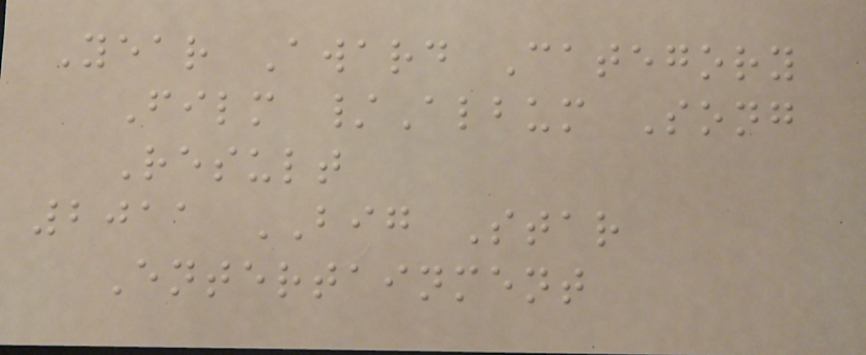Year Award Category
Film /Album Song
Result
2011 BIG Star
Entertainment
